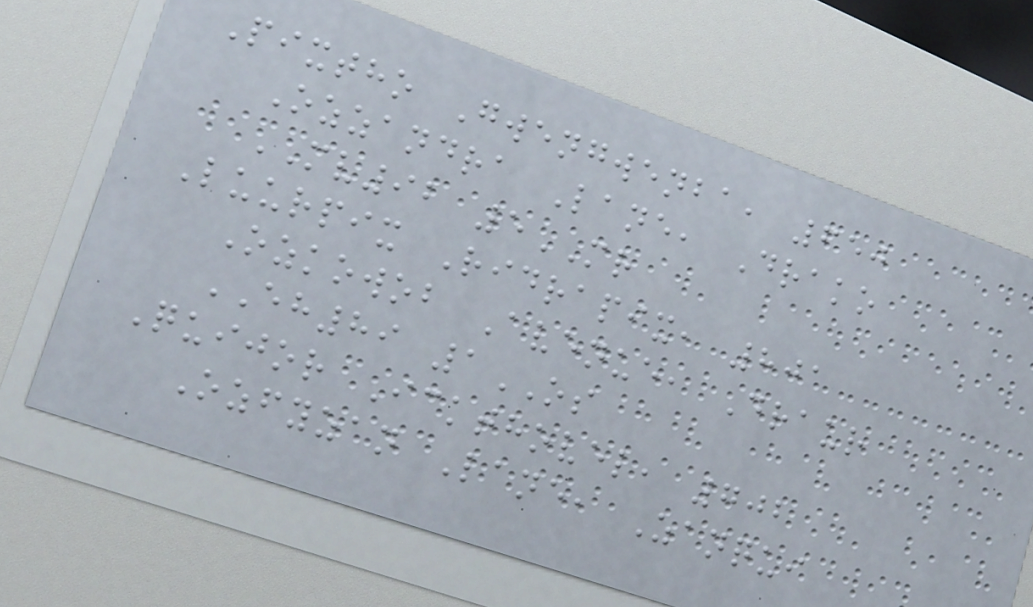Pixtho Gwengwenba, 650
Ozzandra Lane, Drako
MV92 5MR
Luurpix Ridrapix, 801
Ozkowob Avenue, Draur
EH89 1OS
Quijor Ickthovel, 702
Ozfyzan Lane, Zanqui
